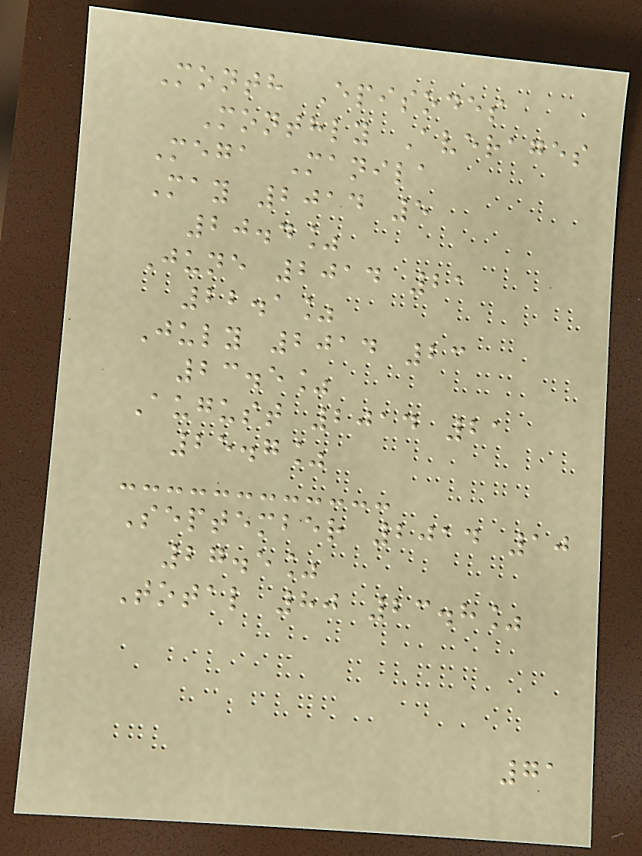Month Episodes
Monthly Averages
Mega Manila
May 2014 5
20.4%
June 2014 21
22.1%
July 2014 23
23.5%
August 2014 21
25.7%
September 2014 10
27.5%
Total 80 23.8%
71
